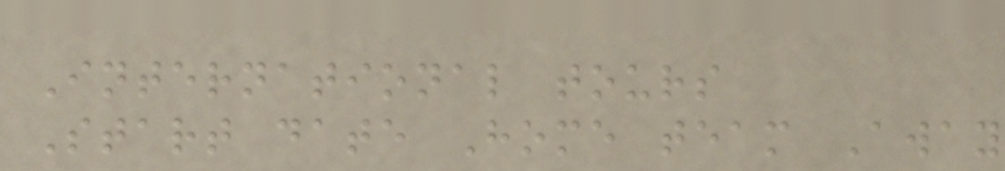International tours
Start date Home team Away
